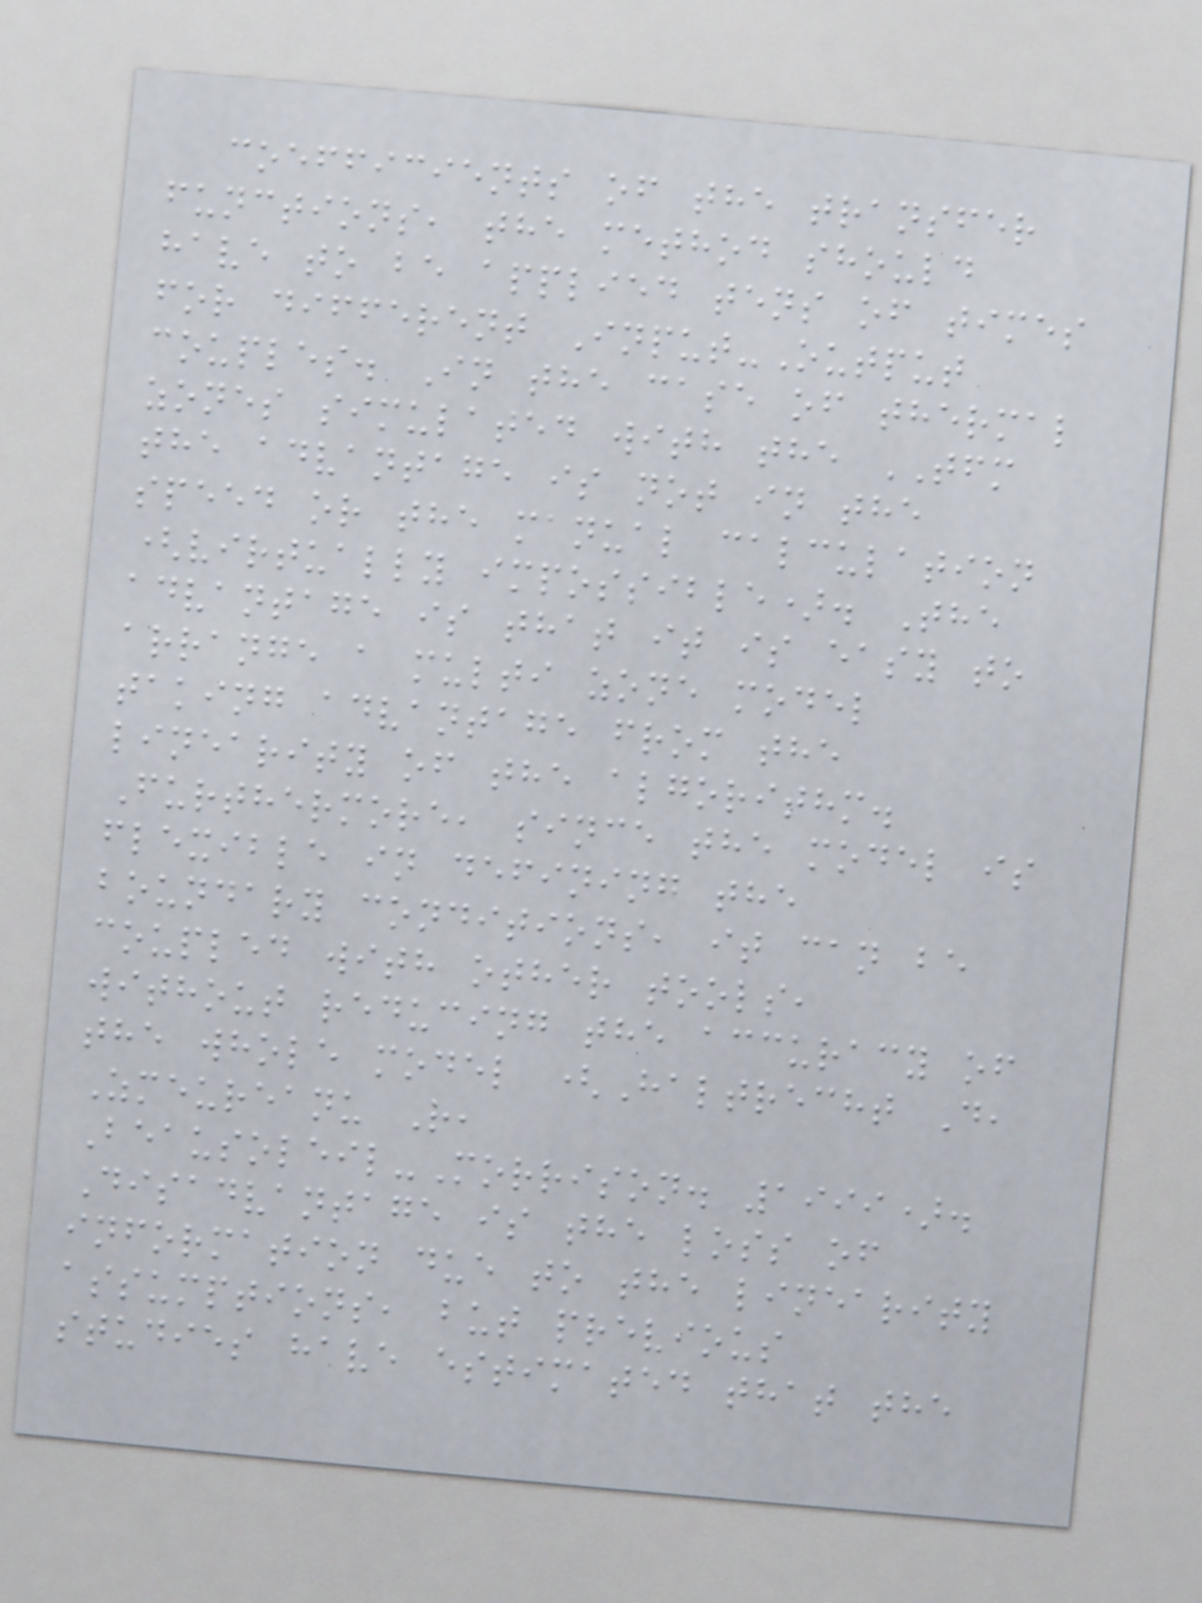coefficients of the transfer
functions, the method should
have to be applied tens of times
for different Input-Output
couples. In the case of thermal
zones simulated with the TFM
the advantage is not in the
speed or the manual calculation
(virtually impossible). The
advantage is that it is easy to
arrange a multi zone model
taking advantage from the
linearity of the algorithm.
Furthermore, since the model is
flexible in defining the
boundary conditions, it can be
coupled with other tools,
without reducing the accuracy of
the whole model (Haltrecht D,
Zmeureanu R,
Beausoleil-Morrison. 1999).
Disadvantage is the loss of
information due to the linearity
assumptions, but previous
studies have estimated that the
